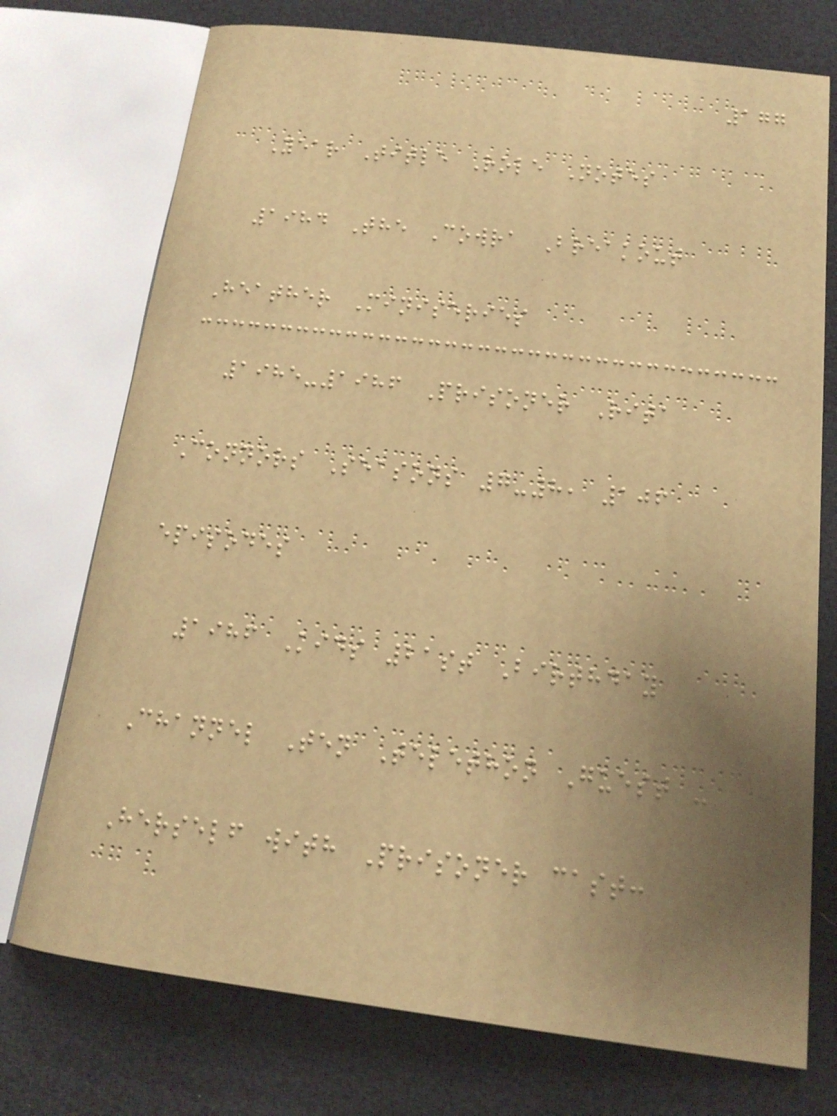177
Year Title Role Notes
1984 The Cowra Breakout
Heather Miniseries
1985-1986 Prisoner Rita
Connors Seasons 7-8, 106
episodes
1986 Kids 21st Birthday
Channel Ten Telethon Guest -
Herself with Prisoner cast:
